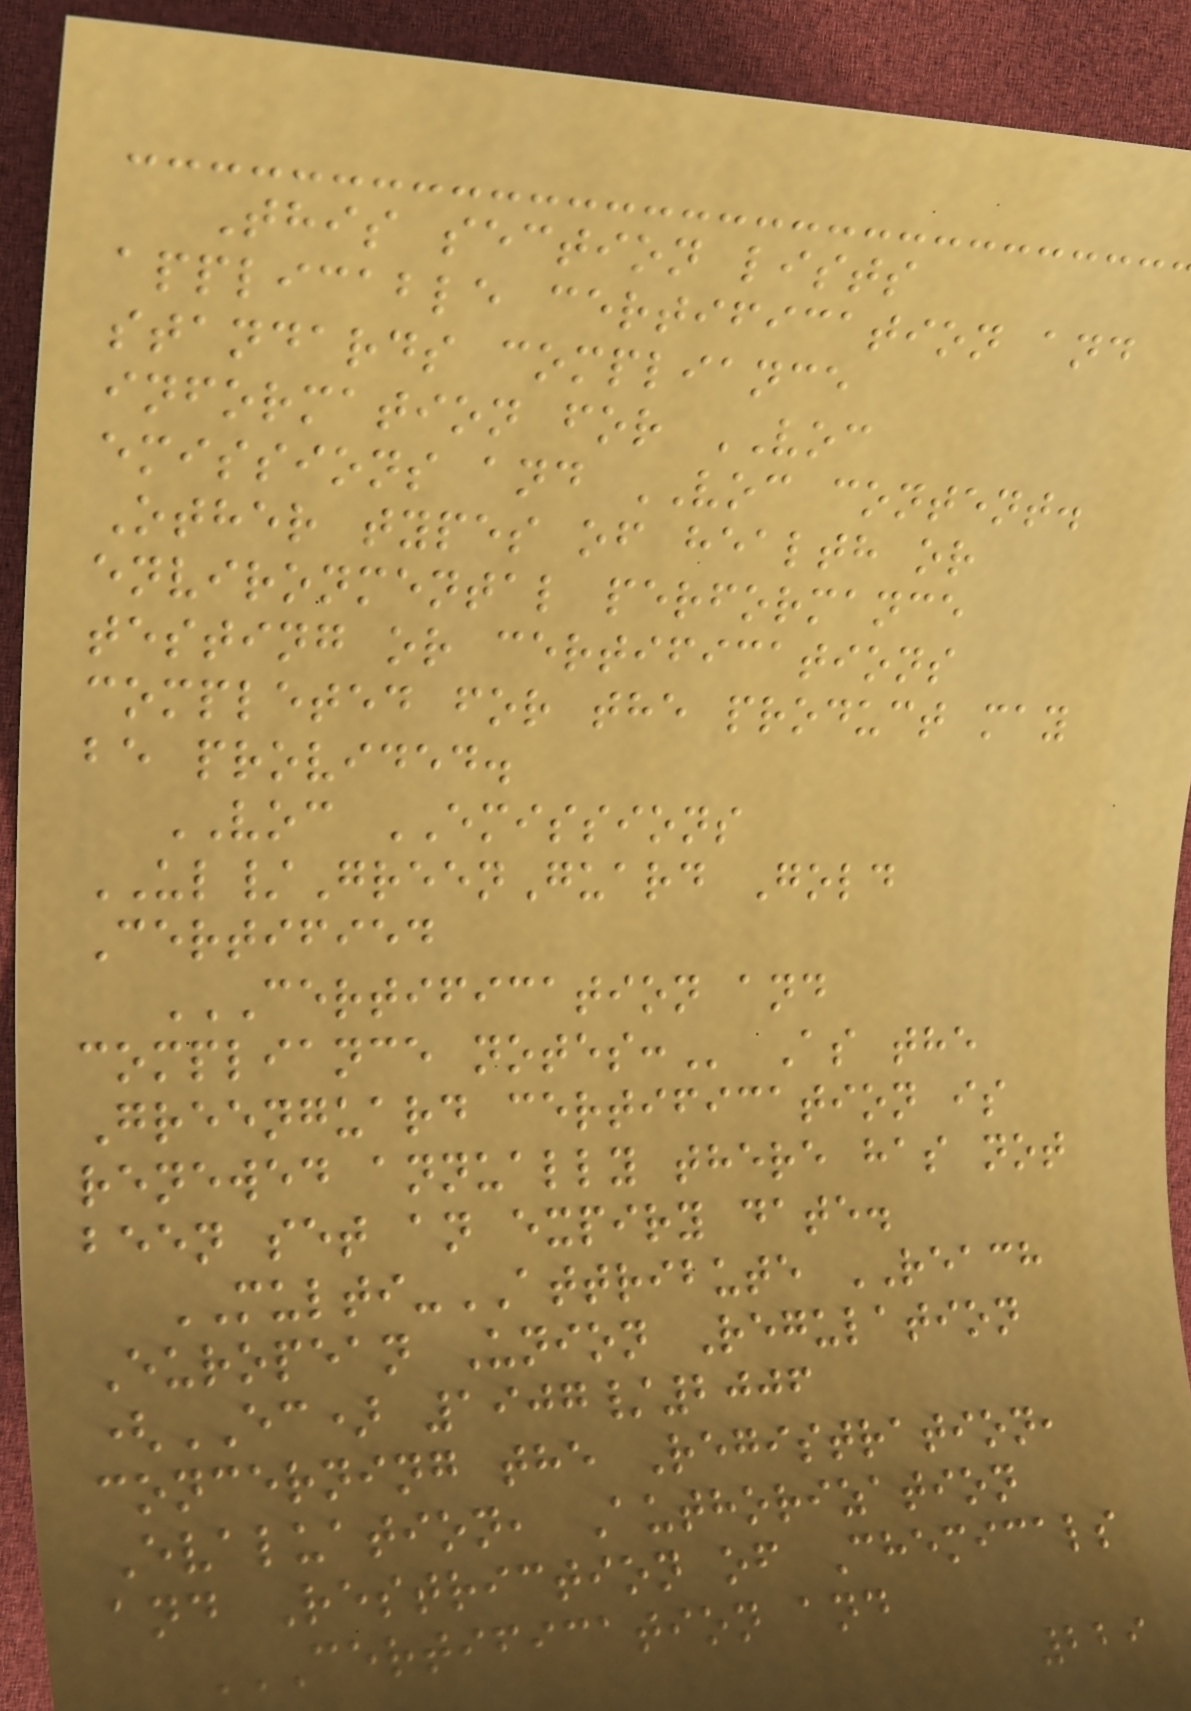This section lists
applicable certification and
standards compliance
information for VOC
emissions and VOC content.
Other types of health or
environmental performance
testing or certifications
completed for the product may
be provided.
VOC EMISSIONS
UL/GreenGuard Gold
Certified
CERTIFICATION AND
COMPLIANCE NOTES: As the
Greenguard certification is
renewed annually there has not
been set an expiry date.
MULTI-ATTRIBUTE REACH
European Union Regulation
(EC) 1907/2006
concerning the Registration,
Evaluation, Authorization
and Restriction of Chemicals
CERTIFICATION AND
229
